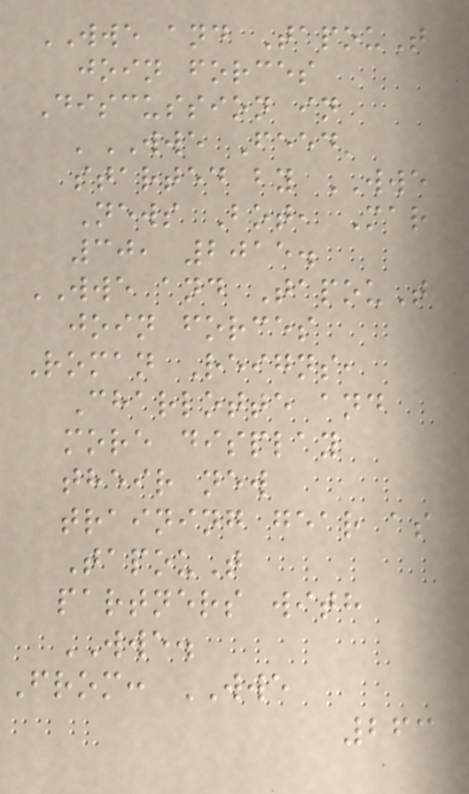WWE and TapouT
join forces
Discussion in
'WWE Feed'
started by WWE
News Bot, Mar
30, 2015.
WWE and TapouT
join forces
Roman Reigns,
Charlotte and
more display
their new
training gear as
TapouT
partners with
WWE.
From: WWE
263
